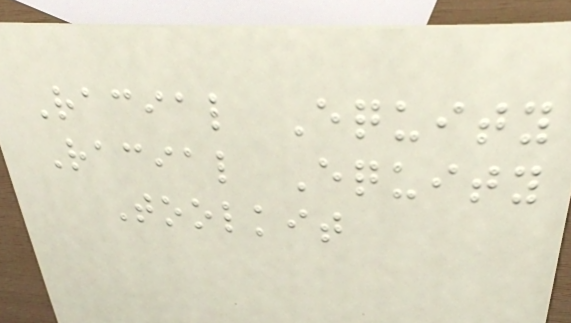Racial Equity
Racial Equity
Toolkit
